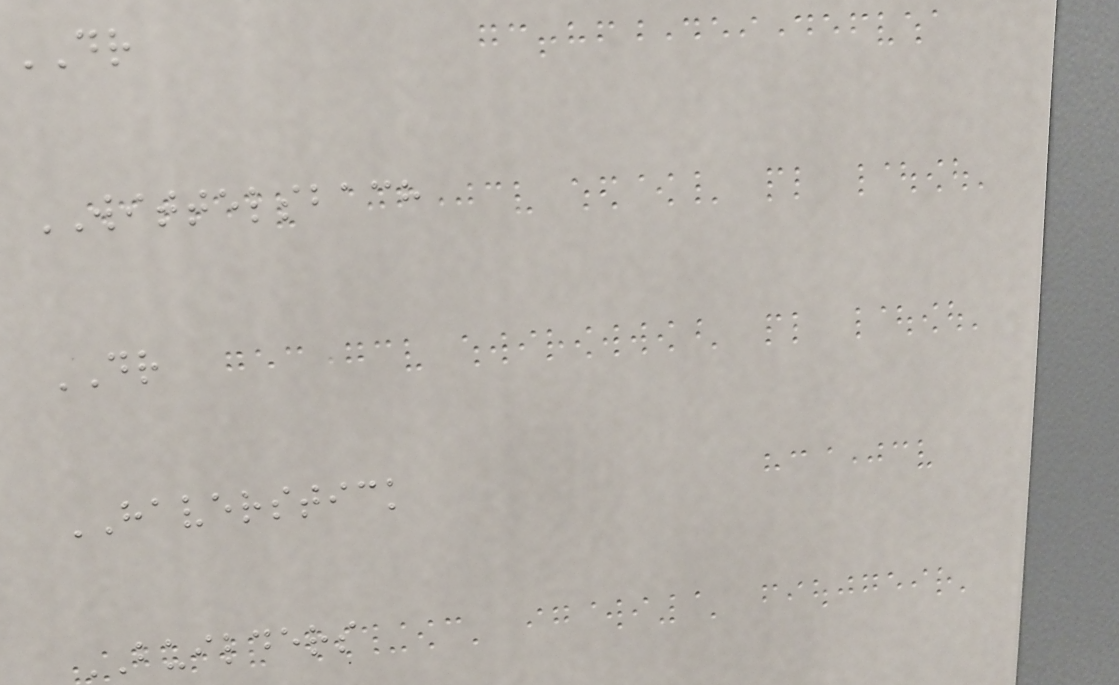DR
WITTELSBACH
DR
HAVERSTICK
BUILDERS
